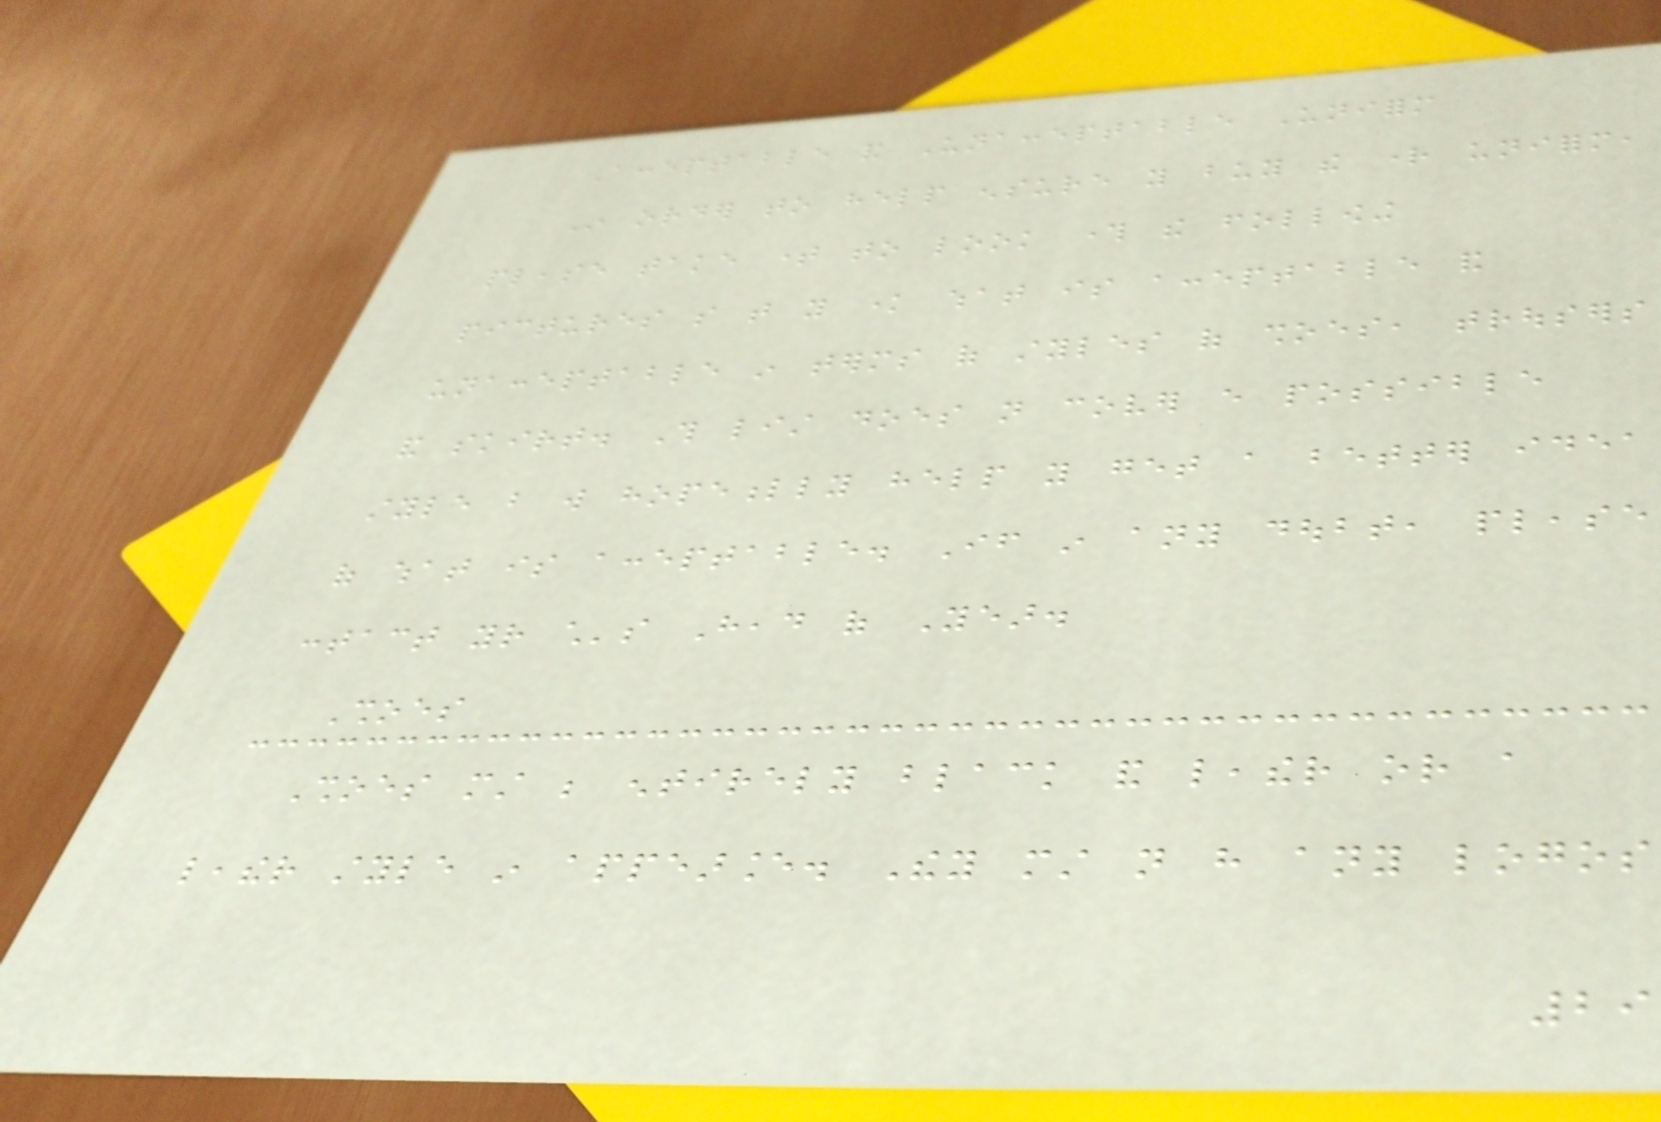Acceptable and Unacceptable Uniform
In order to help ensure you buy the right uniform,
please take time to look through the following
pictures so that you know what is acceptable and
unacceptable in terms of styles of shoes, trousers
and skirt. This list does not cover every possible
style but will hopefully help you get a better idea
of what is acceptable. If in any doubt, please
contact your child's Head of Year.
Shoes
Shoes must be entirely black and leather or a
leather style in appearance. They must not have any logos
29
